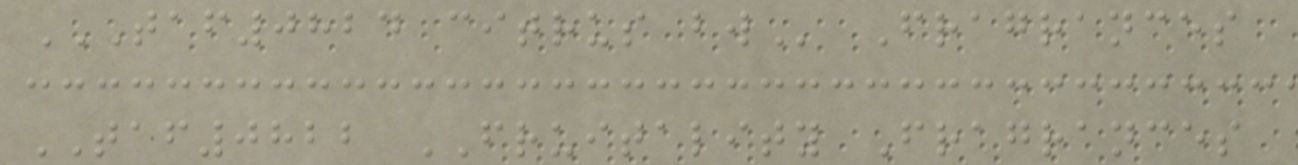TAF0824 CITRUS BW Fragrances
TAF0822 FRUITALITY Fragrances
